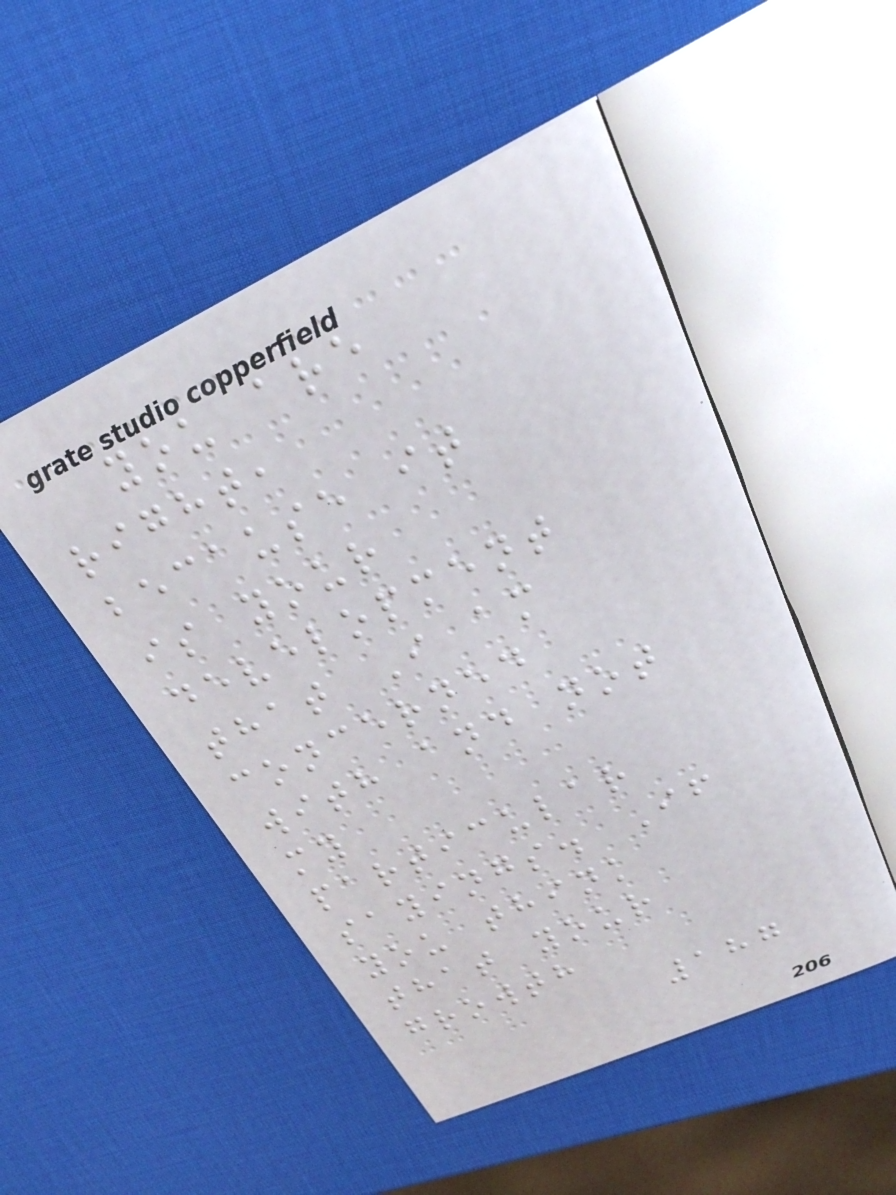you are
right,
because it
is your
development
that I am
concerned
with and not
my
particular
sayings. If
you think
that your
growth
187
